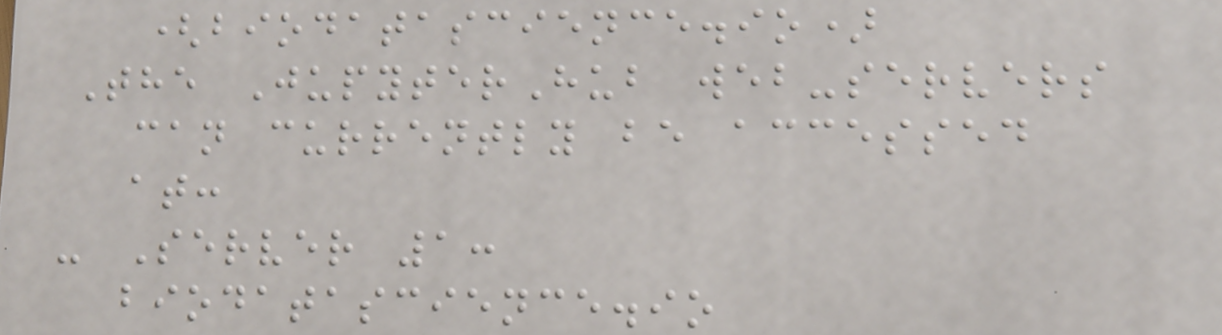(biodatascience.io)
The JupyterHub web-servers
can currently be accessed
at:
- Server 1:
biodatascience.io
